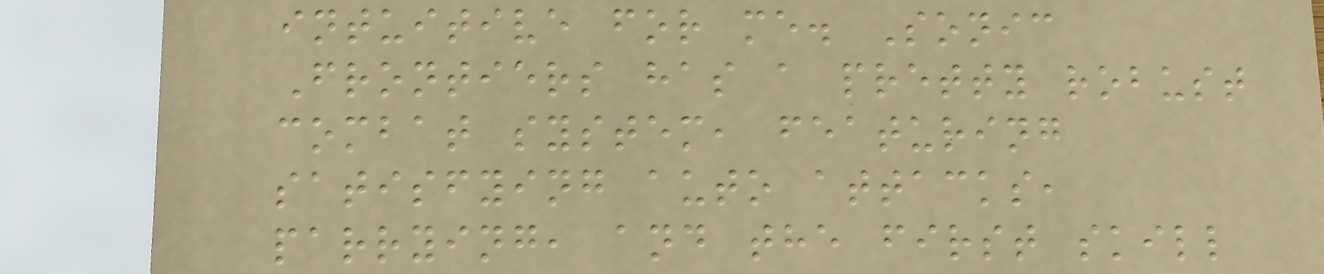intuitive for me. Sonic
Frontiers has a pretty robust
combat system, featuring
satisfying auto attacks,
parrying, and the first skill
